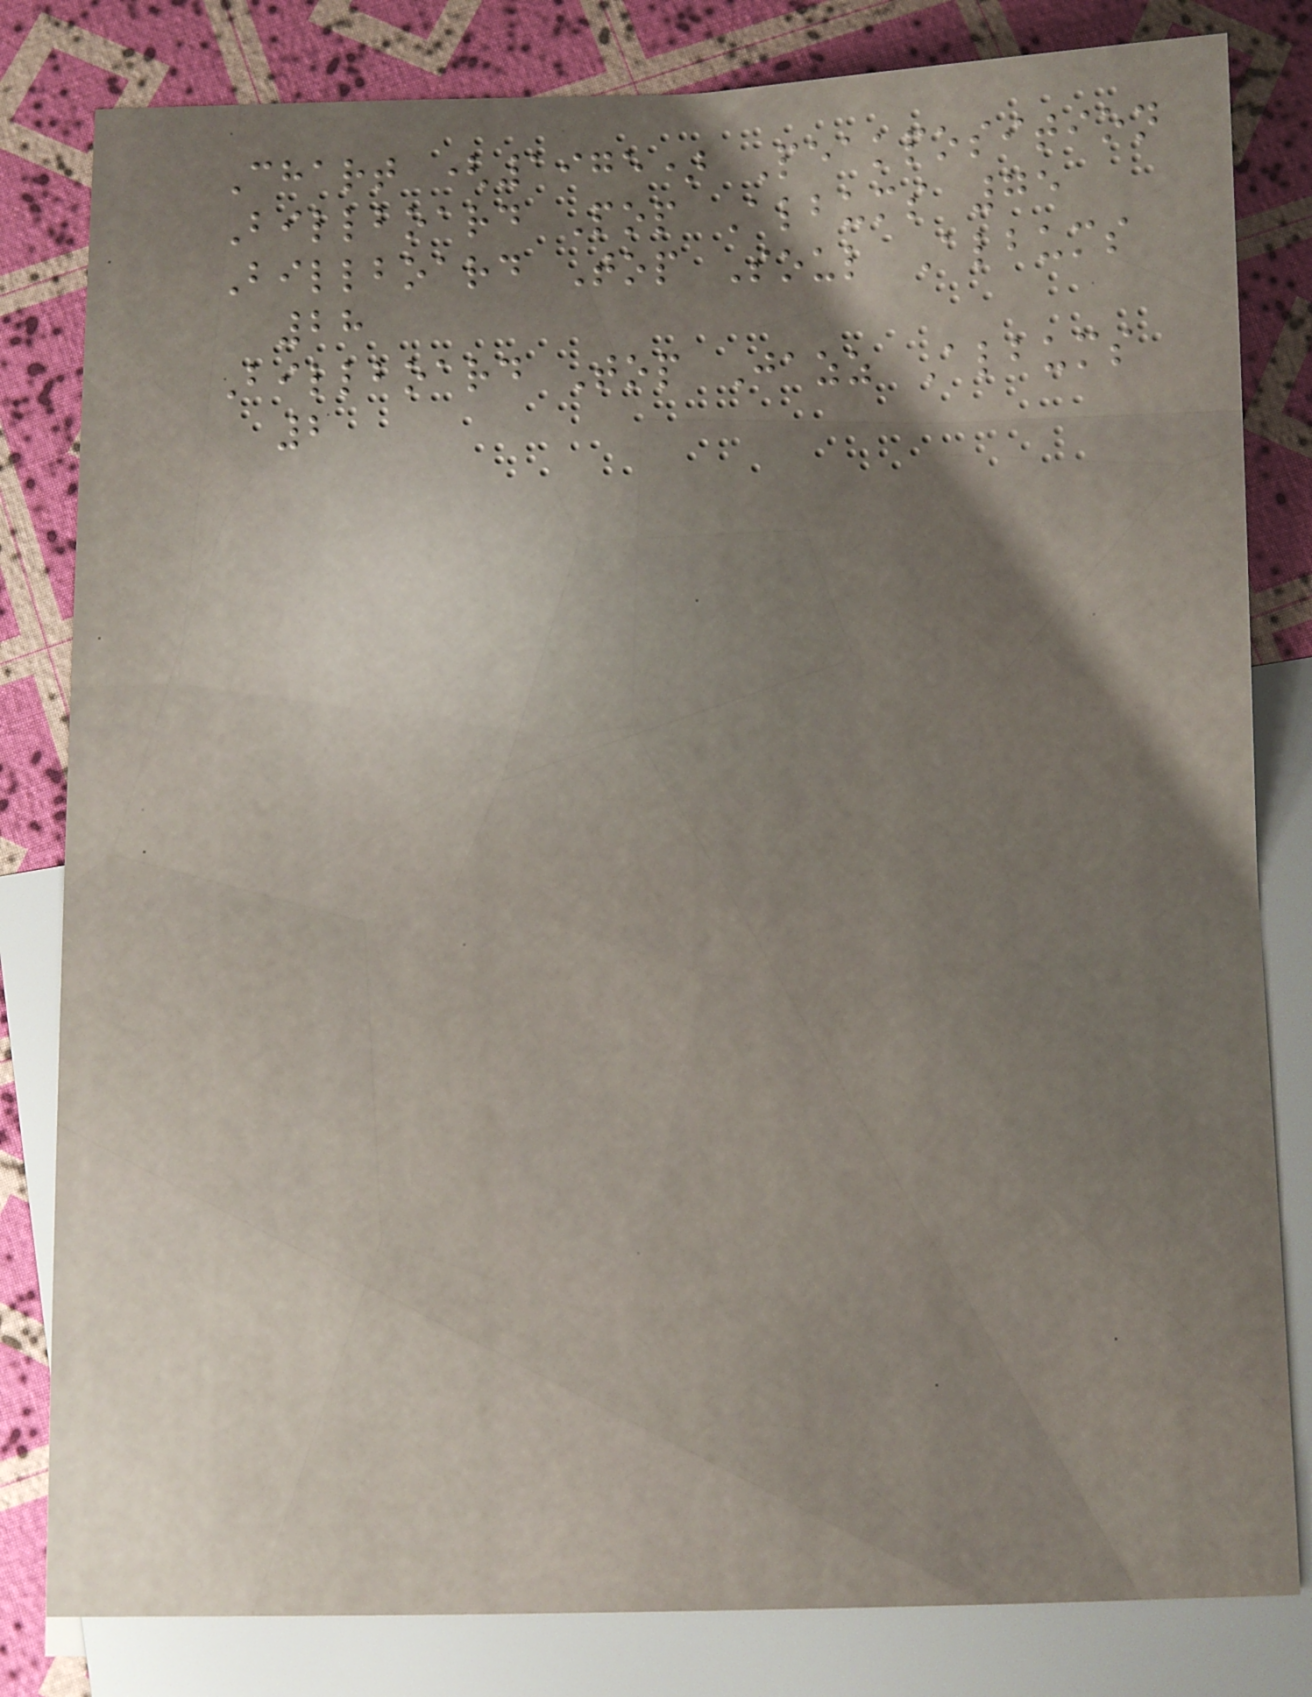Chart (1975) Peakposition
Billboard Pop Albums 75
Billboard Top Soul Albums
28
Billboard Top Jazz Albums
2
